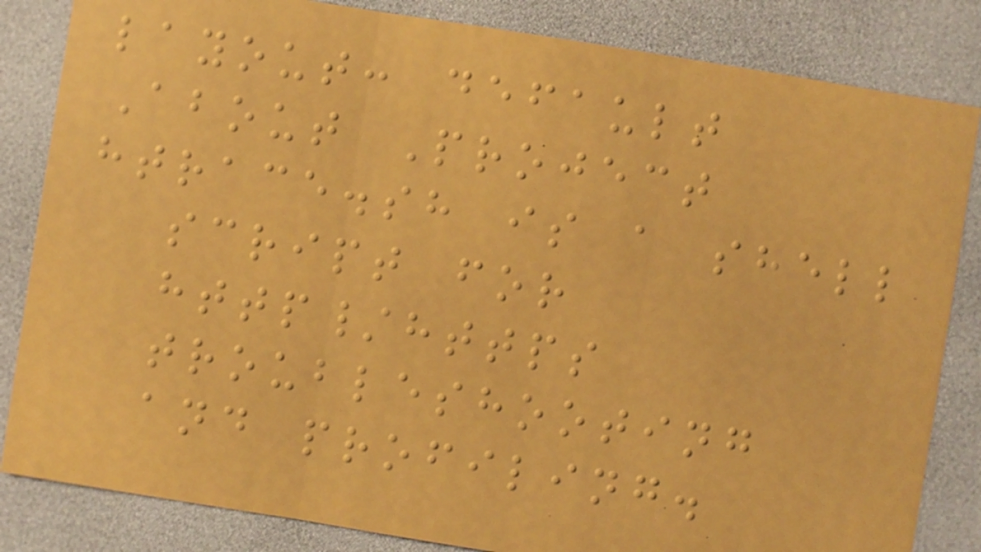layout: default
About Project
htrace.sh is a shell
script for
http/https
troubleshooting
and profiling.
